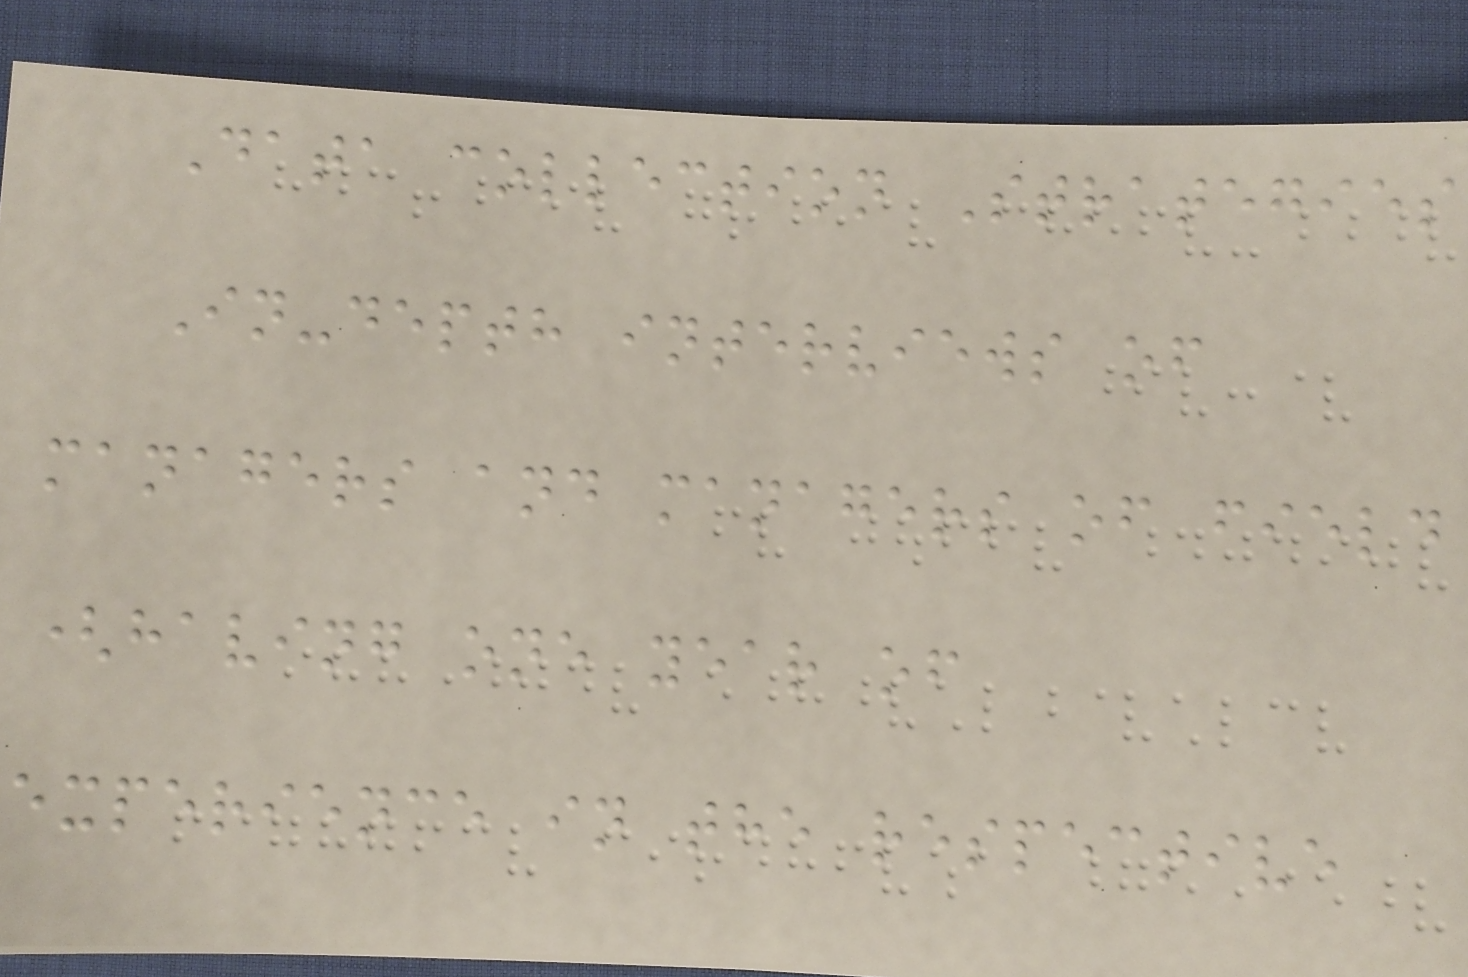Data collection Strategies
In-depth interviews of
managers and managers of field
(having one year of
experience in the respective
